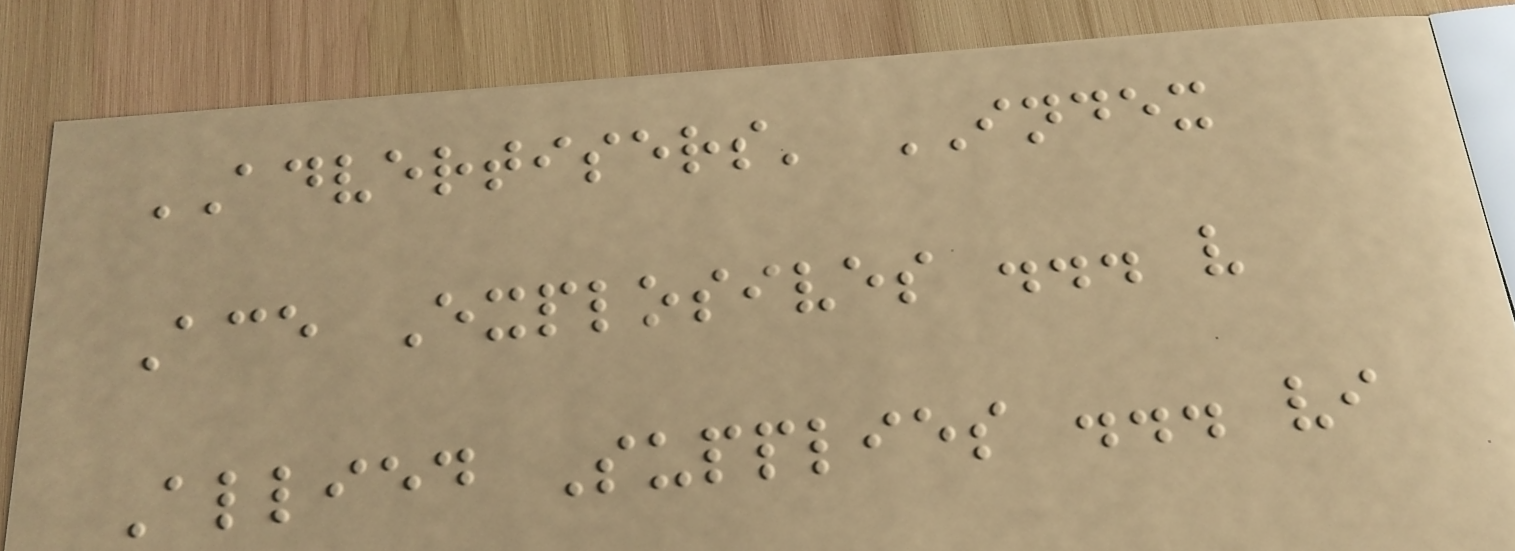ADVERTISERS' INDEX
Ace Explosives ... v
Allied Supplies ... vi
